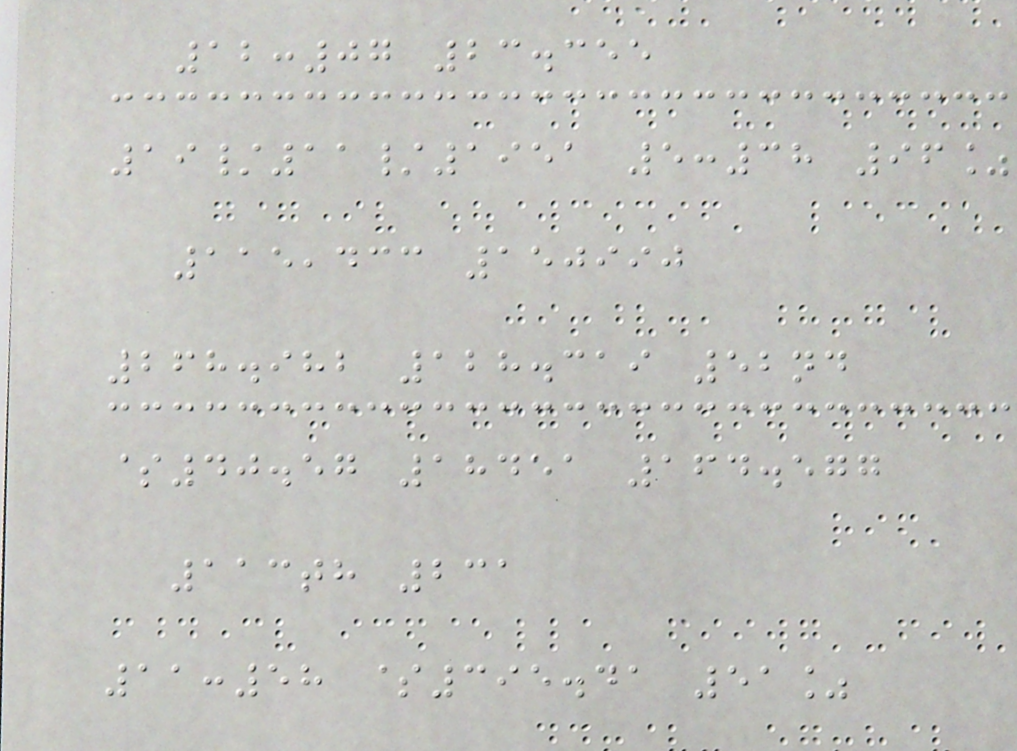12:07 23.355
19/11/1951 5:38 96%
115,433 150990
268.982 128.319 52nd
$40.57 18451 164.577
113th 231
11:58 $395.41 51%
